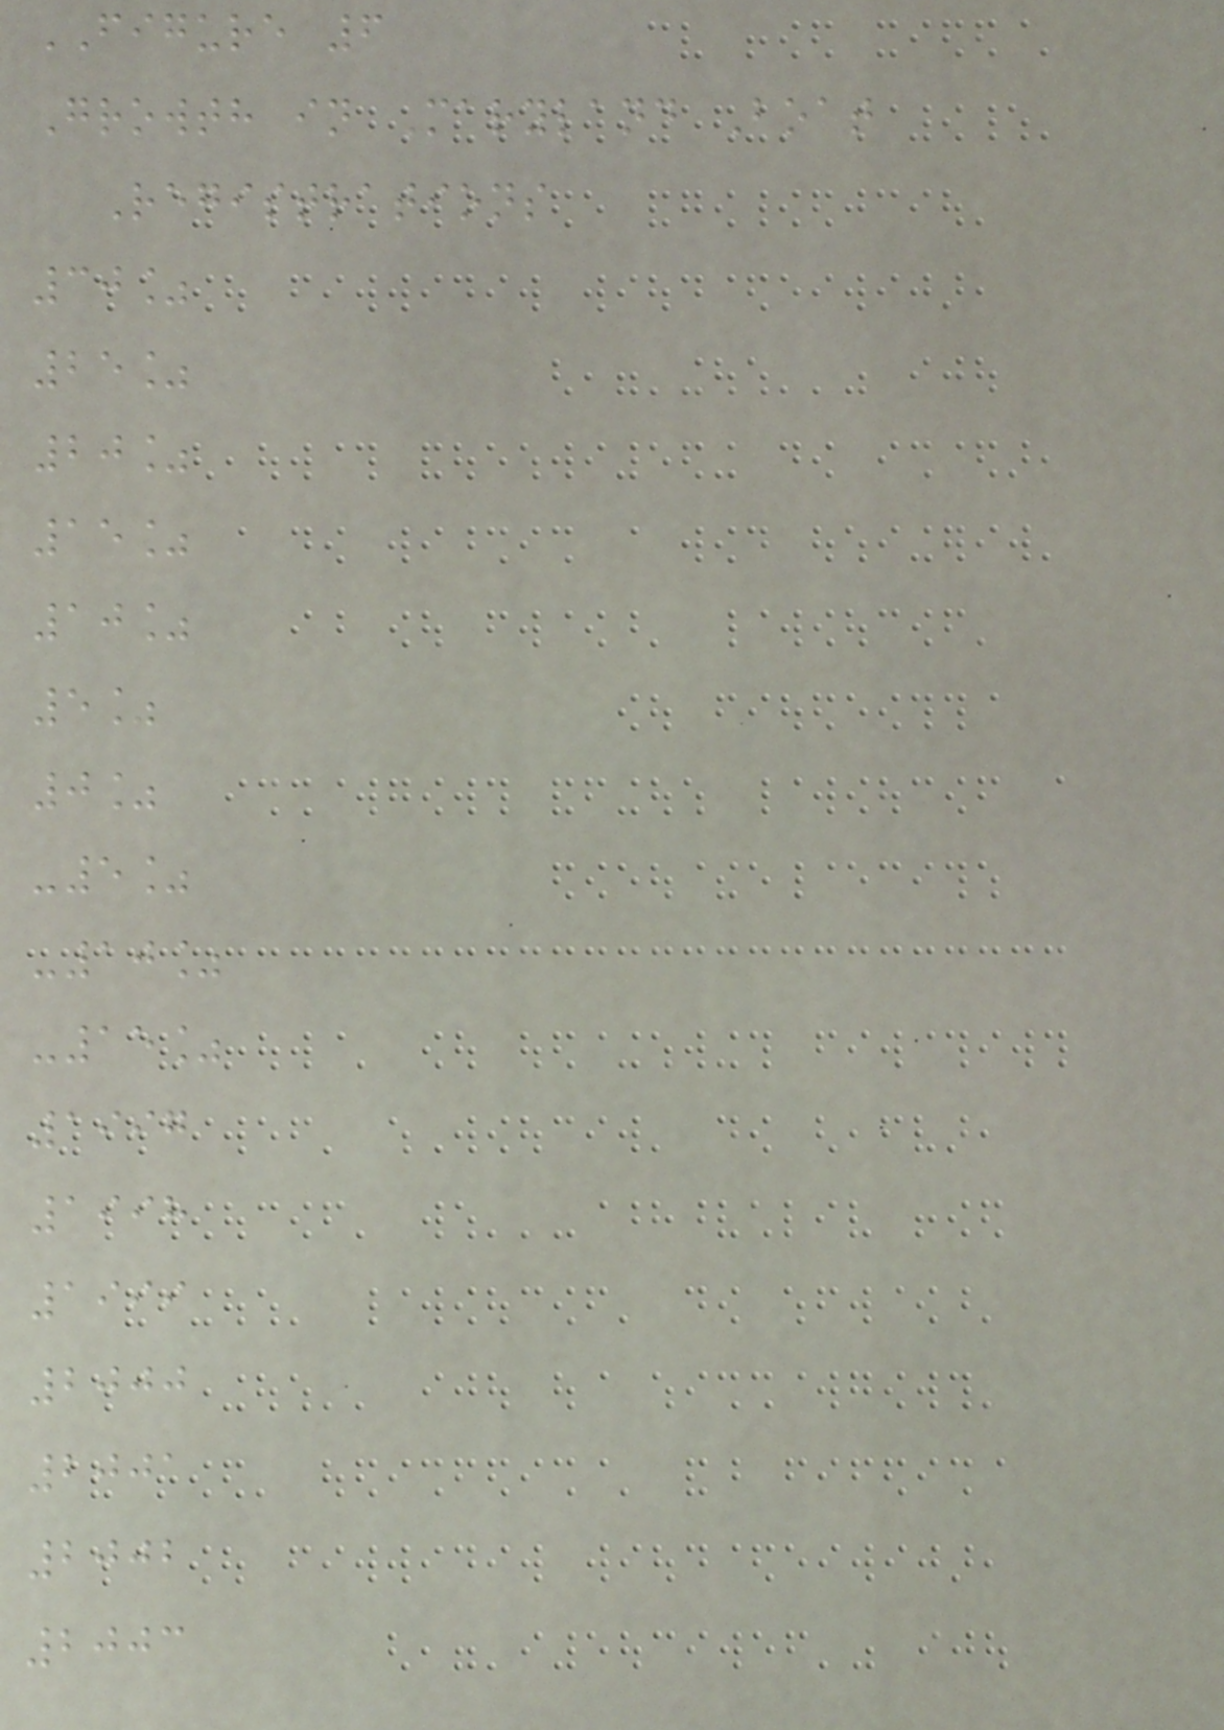FIGURE 6
Growth in Maryland Boat
Registrations
30%
25%
20%
15%
10%
5%
0%
-5%
-10%
-15%
1997
1998
1999
2000
2001
2002
2003
